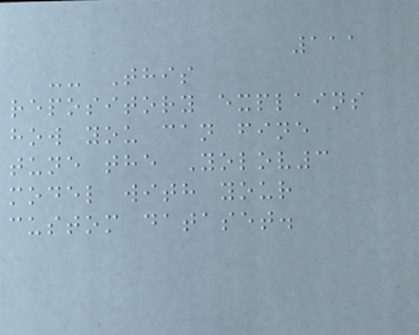111
-- This
repository explains
how you can fine
tune the Yolov3
model with your
custom dataset.
